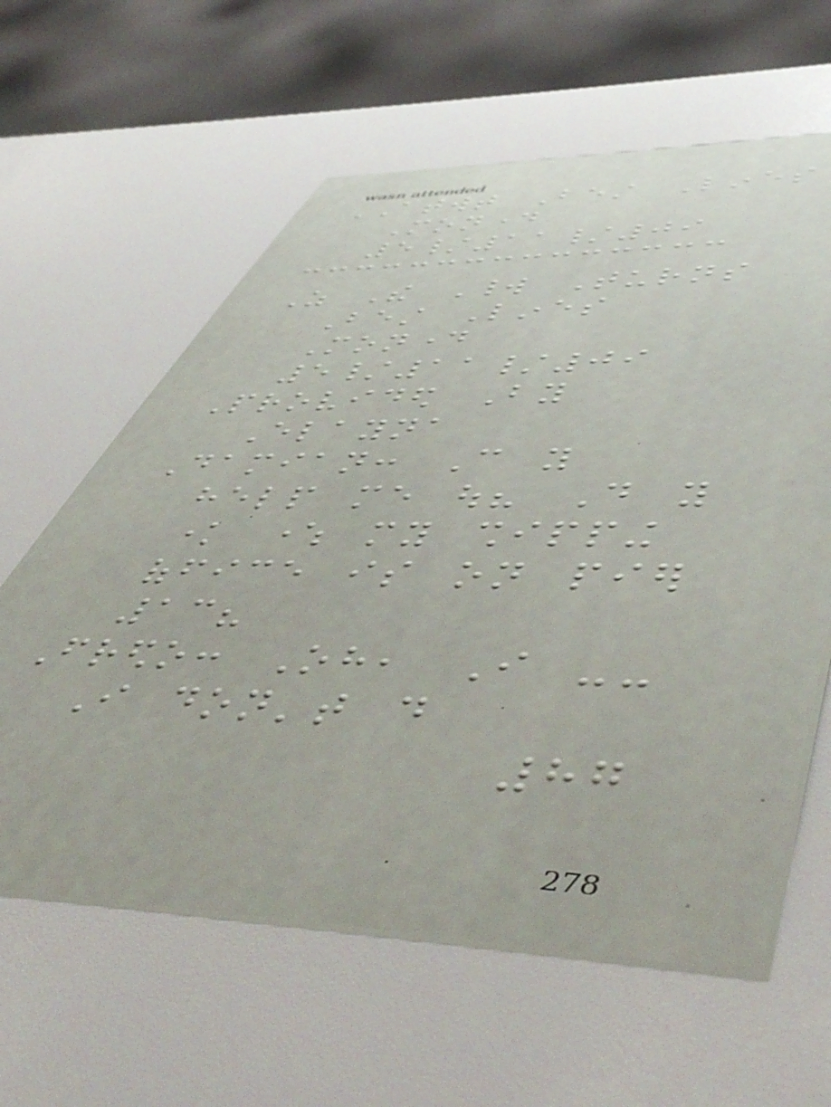ATWT Best Lines
Monday
5/11/09
As The World Turns
Best Lines
Monday
5/11/09
Provided By
Elayna
Damian: Can you
help me out? Do you
know where my shipping
office is on pier
13?
Fredo: Oh, I --
I don't do
87
